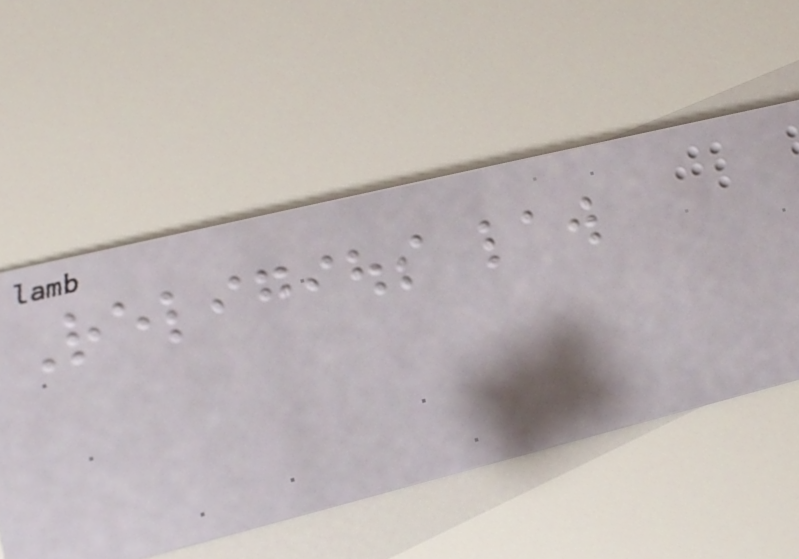Religious law
